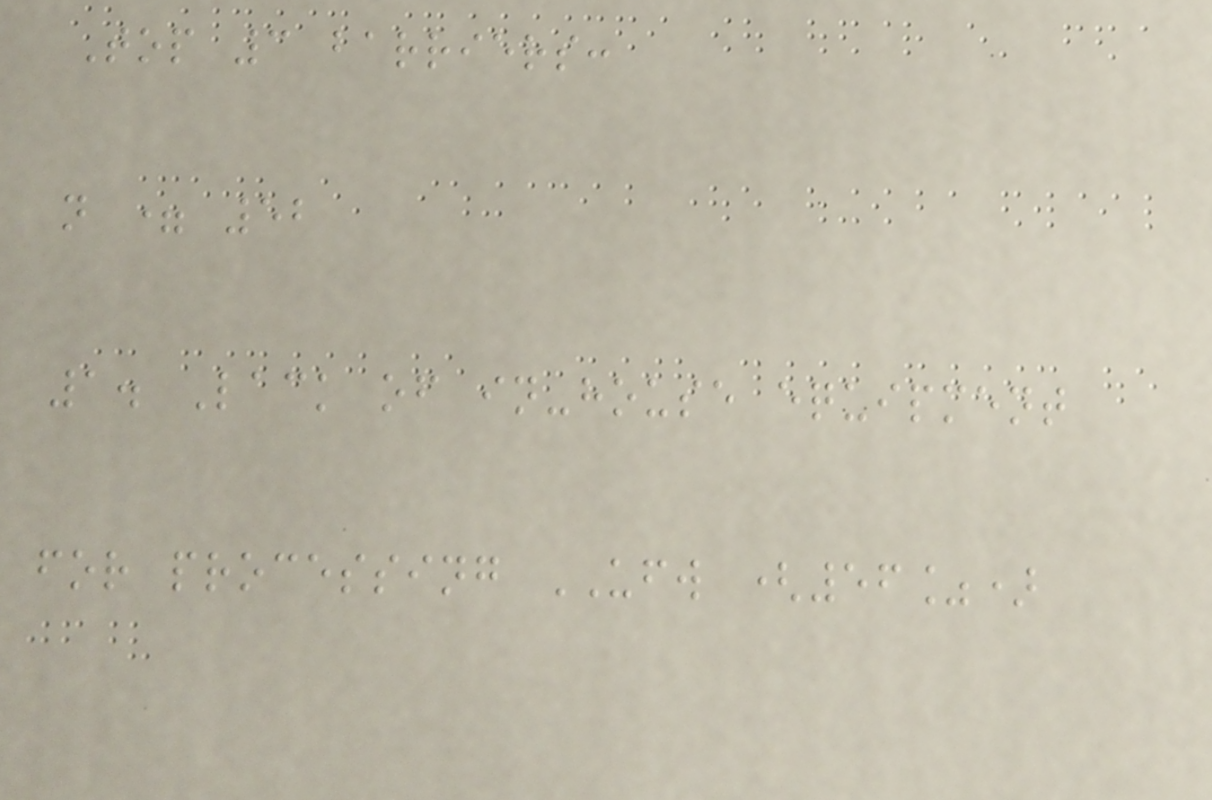Top 3 barriers:
n = 52
1. Lack of in-house equipment
for processing UFW (56%)
